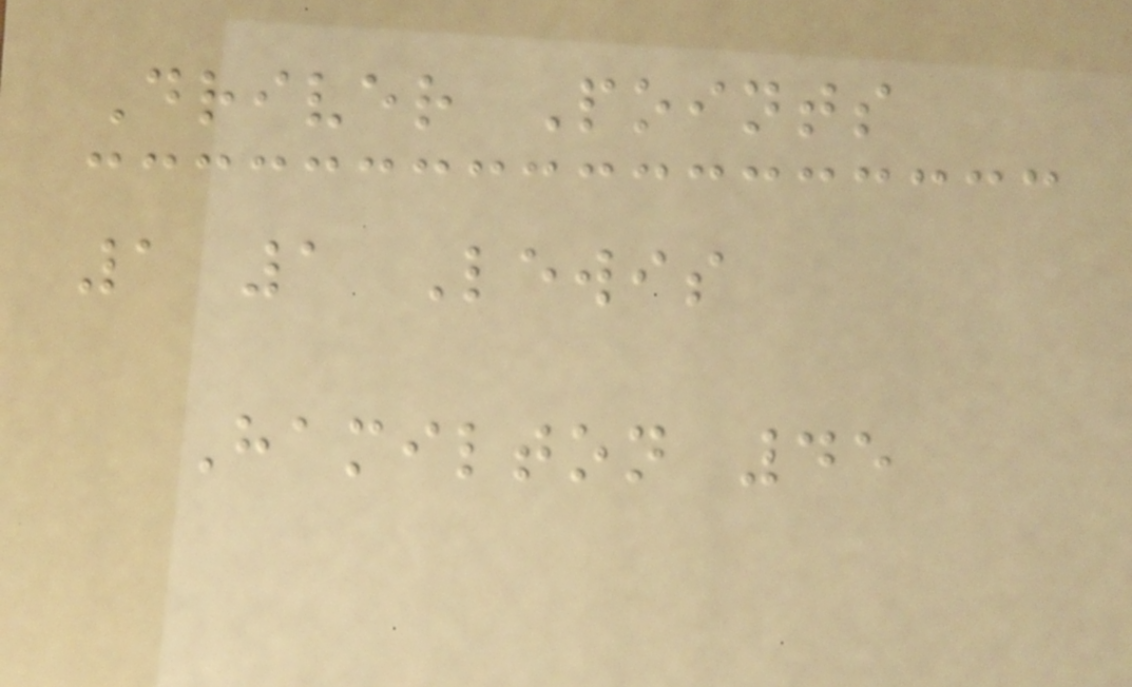Driver Points
1 1 Lewis
Hamilton 45
